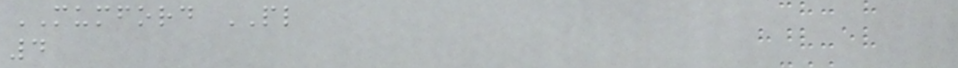MUMFORD PL
4
